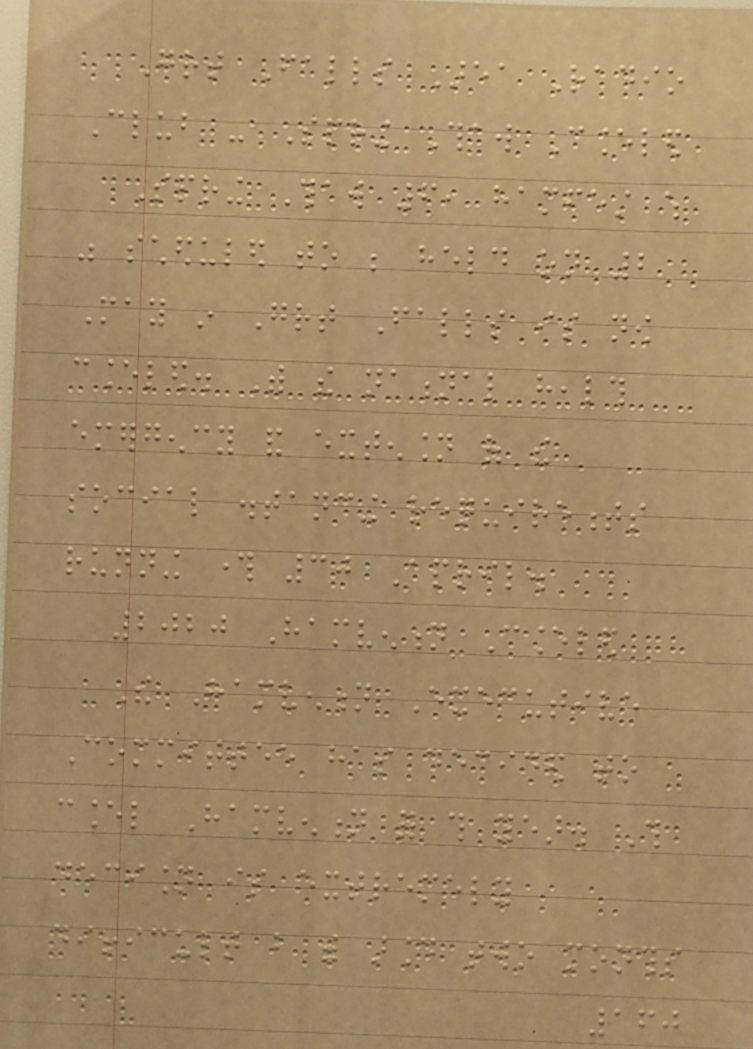Great Falls Area Radio
Club - Spring Thaw Canceled
Spring Thaw 6, hamfest which
was scheduled to be held on 2
May in Great Falls is now
canceled. With the national health
emergency and extension of the
social distancing requirements
running through 30 April.
2020 Hamvention Canceled
The Hamvention Executive
Committee has decided to
cancel Hamvention for this year. This
decision is extremely
difficult but with around two months
160
